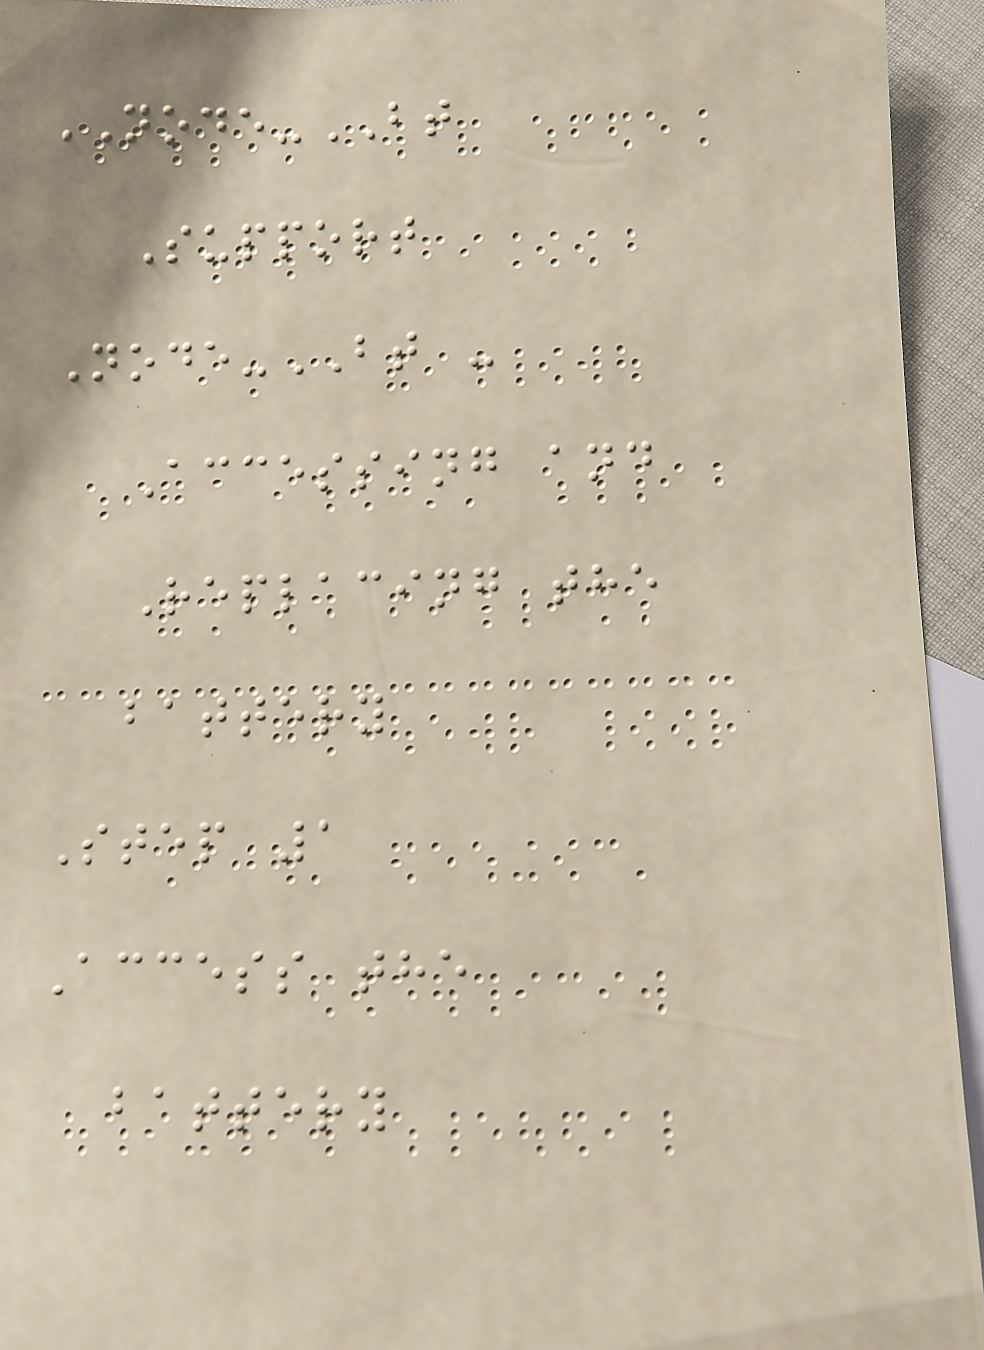NODE-BT
Support
Node-BT -
Accessing and
Replacing the
battery
Step 1
Access the
battery
